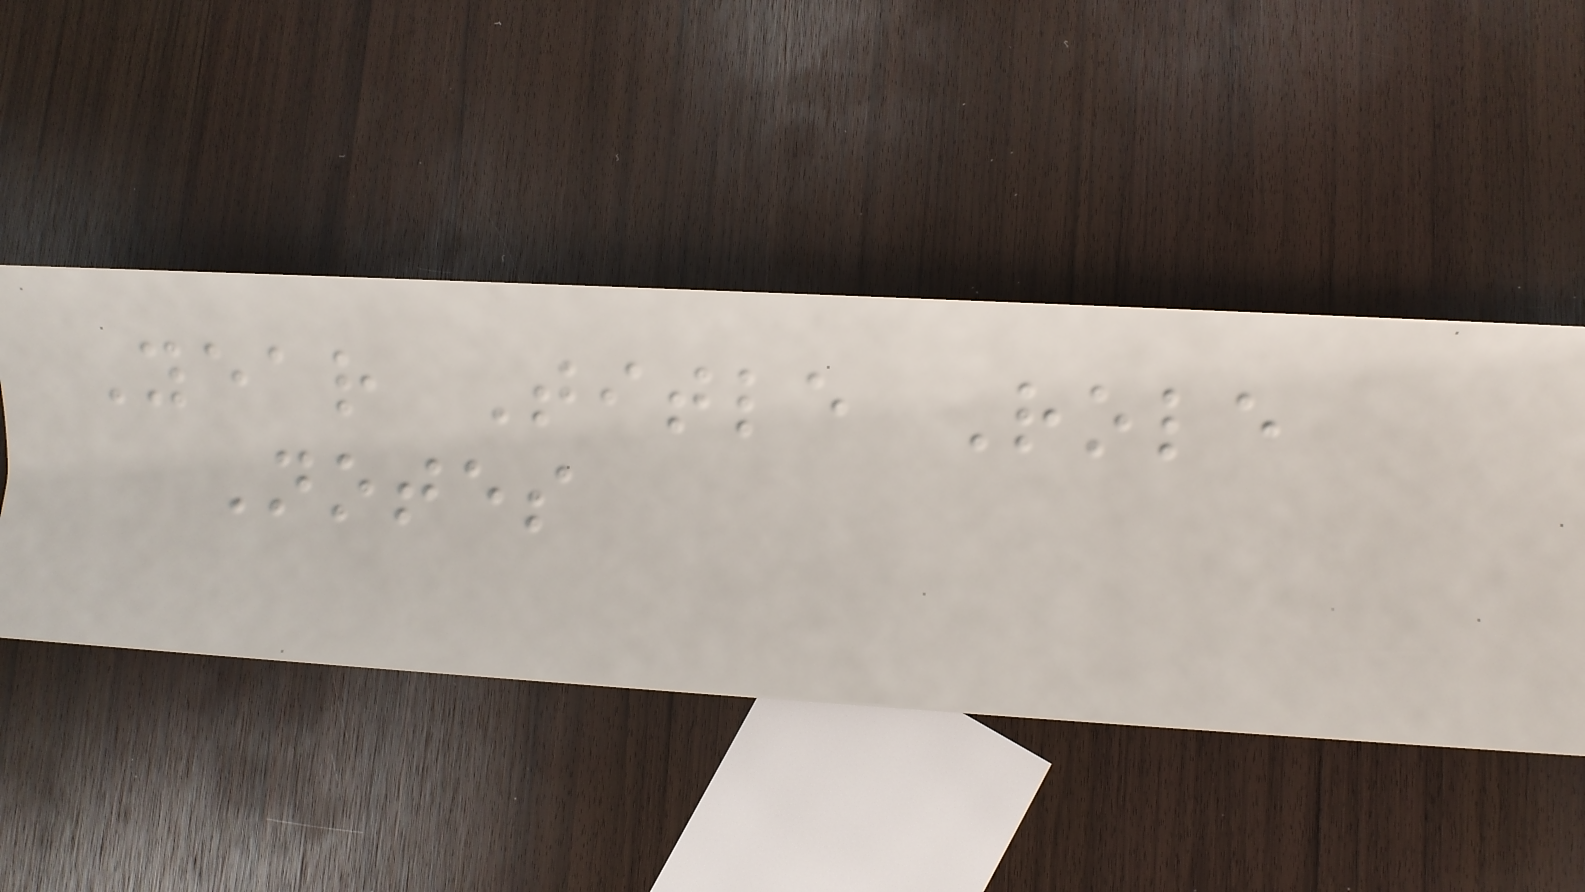Year Title Role
Notes
